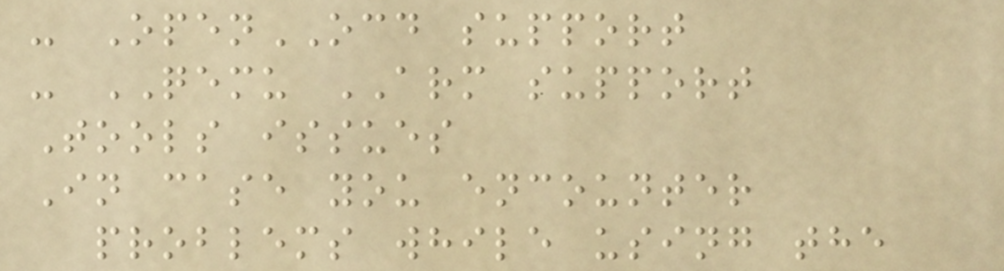- OpenOCD support
- QEMU ARM support
Tools issues
In case you encounter
problems while using the
